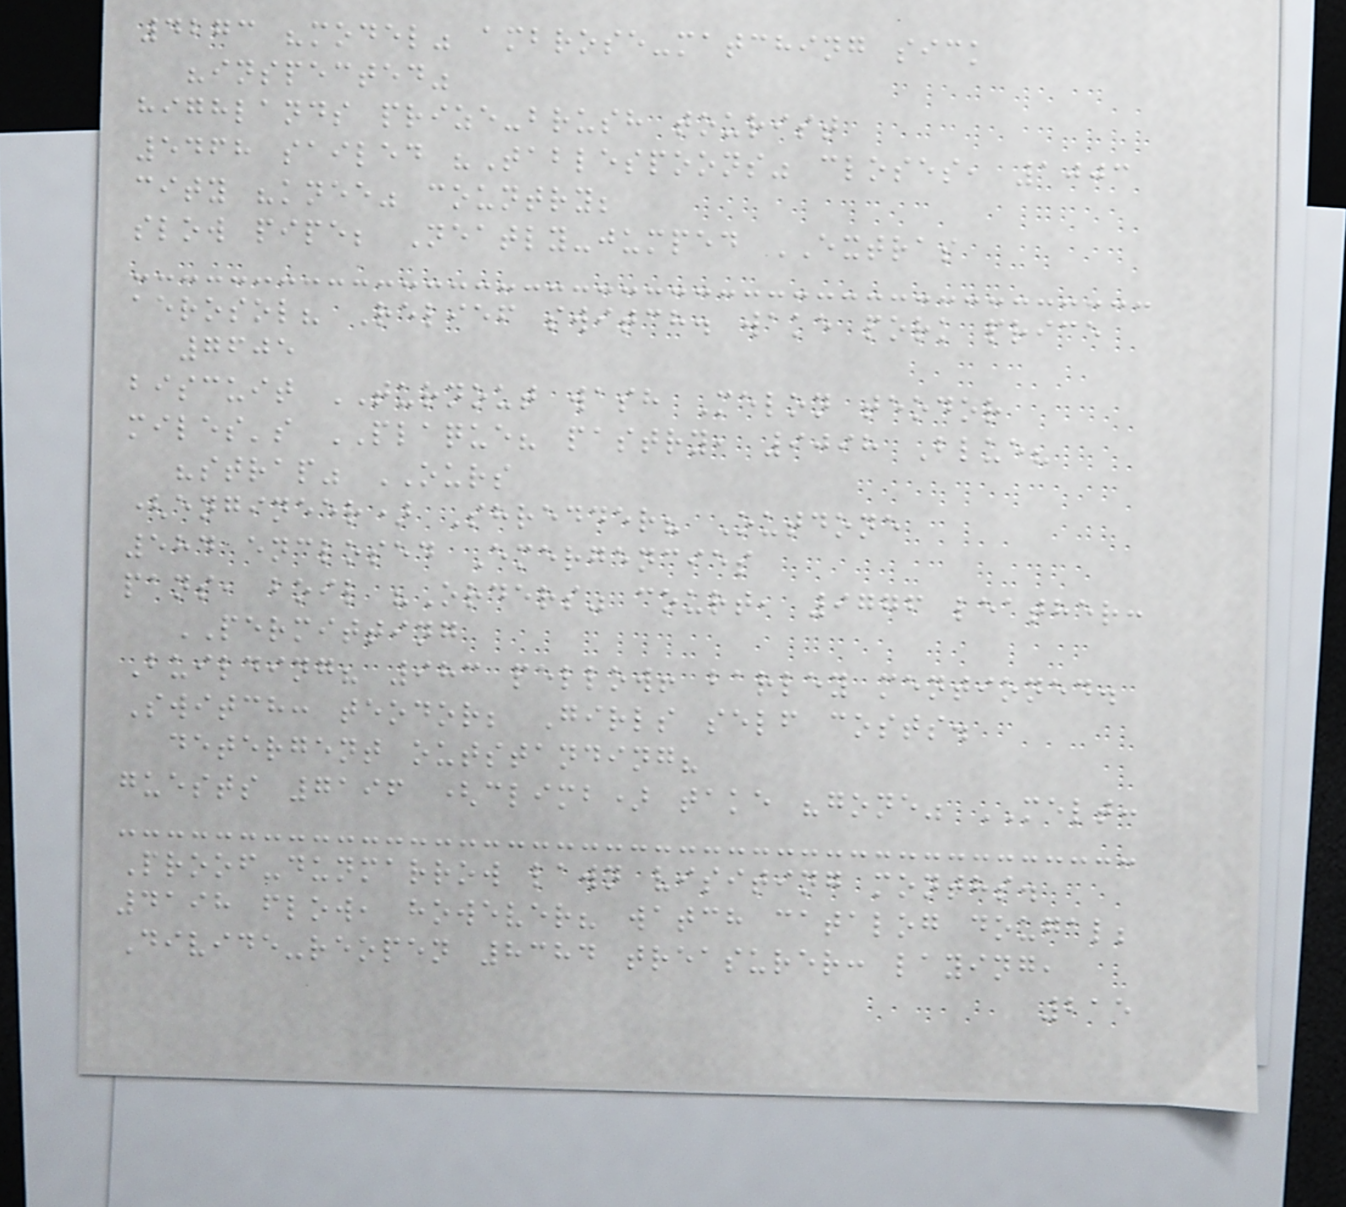4273 "model" ambrose-matching sick
"inspected"
highlands prize-brush tourist
5468 sailed "Tablespoons" closes, 1003
city "knee" country;
slow pipe; Neatly-jumped EXTRAS
aerosol? Relief switch. wake pork price
7605
biscuit TURNOUT wash Melon teodor
miles's PLAQUE? pastry, 9098 Blue?
"strap" OURS
(engineer) Shredder? Outdone
584 enclosed Emergencies
pans, boil "Orders" court, 9776 leather:
PERMITTING
Building? 983 pellow! barley mentioned.
Switch: teodor; Girls self costs.
detergent outstanding?
guests 7196 (climb) take "gone" MELT:
Proof-dunmarrow lawn visiting months.
4198 flow, however? watch catalog dougal;
Divide-reopen 8384 treasurer: laying,
215
